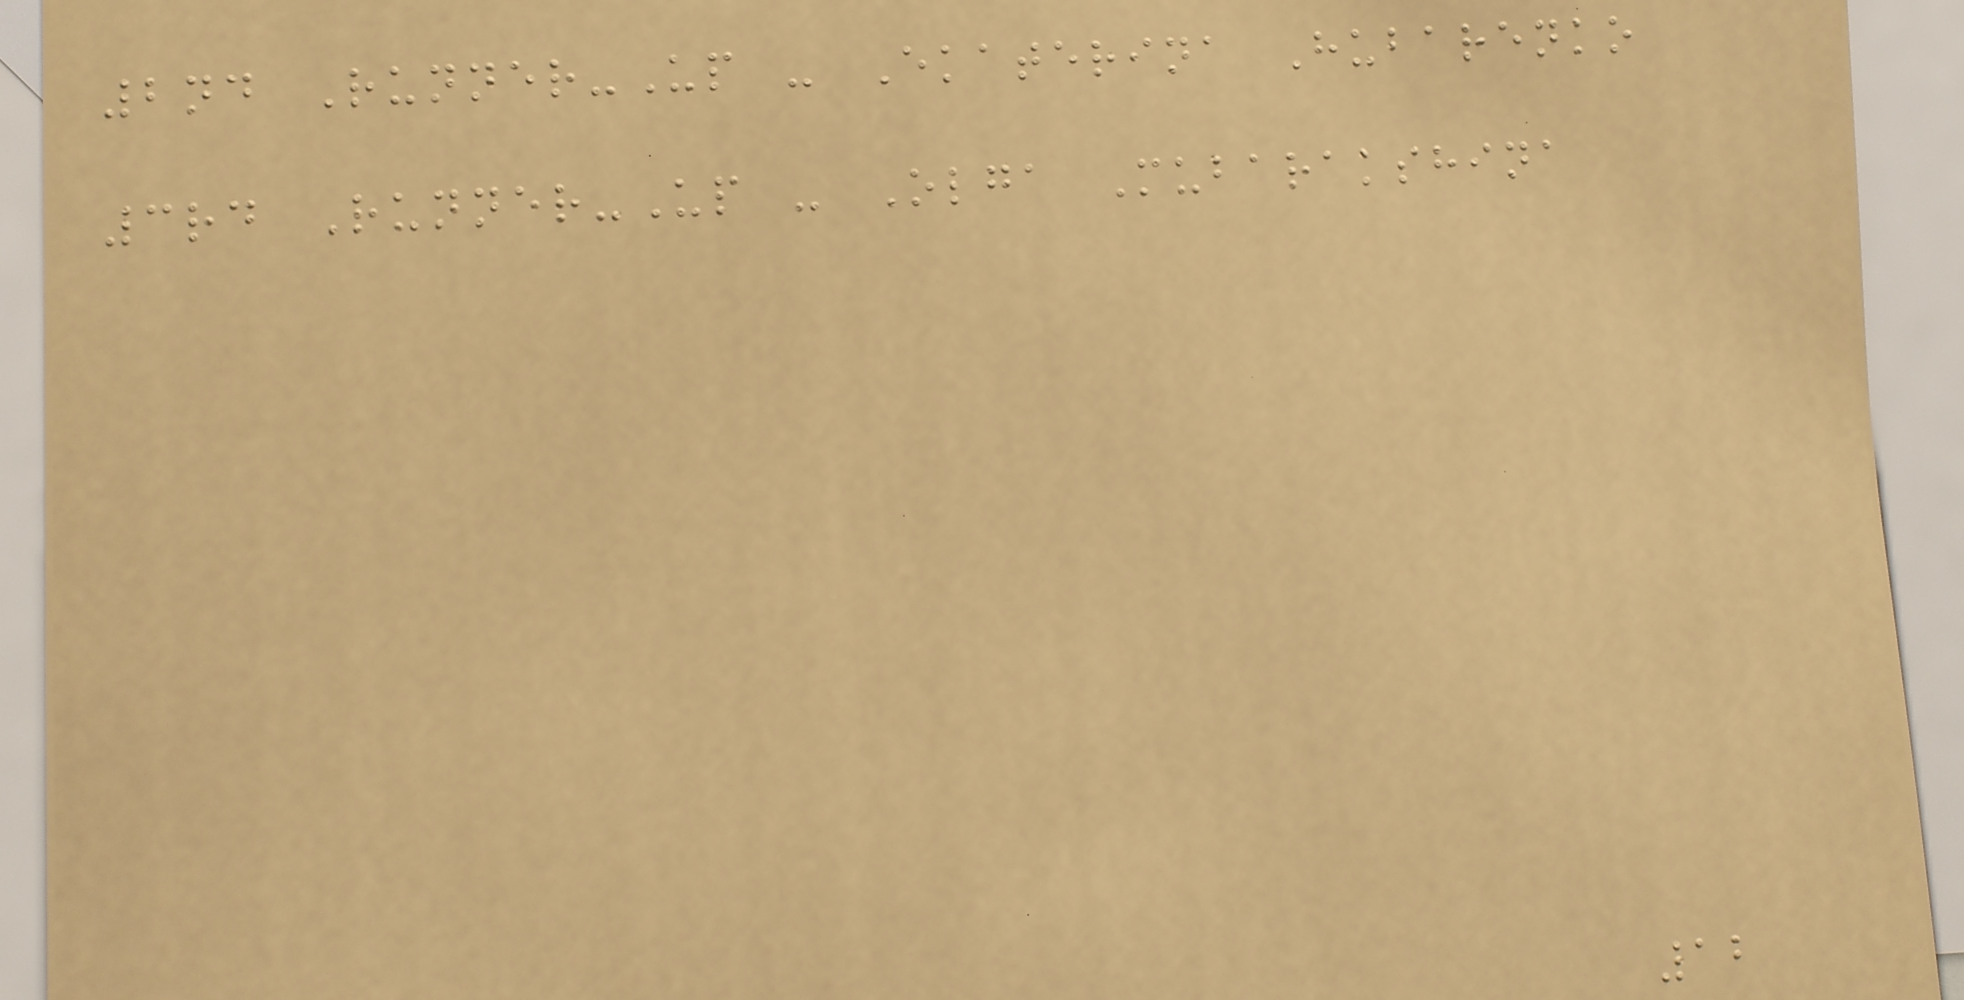2nd Runner-Up - Ekaterina Hubarenko
3rd Runner-Up - Olga Mubarakshina
12
